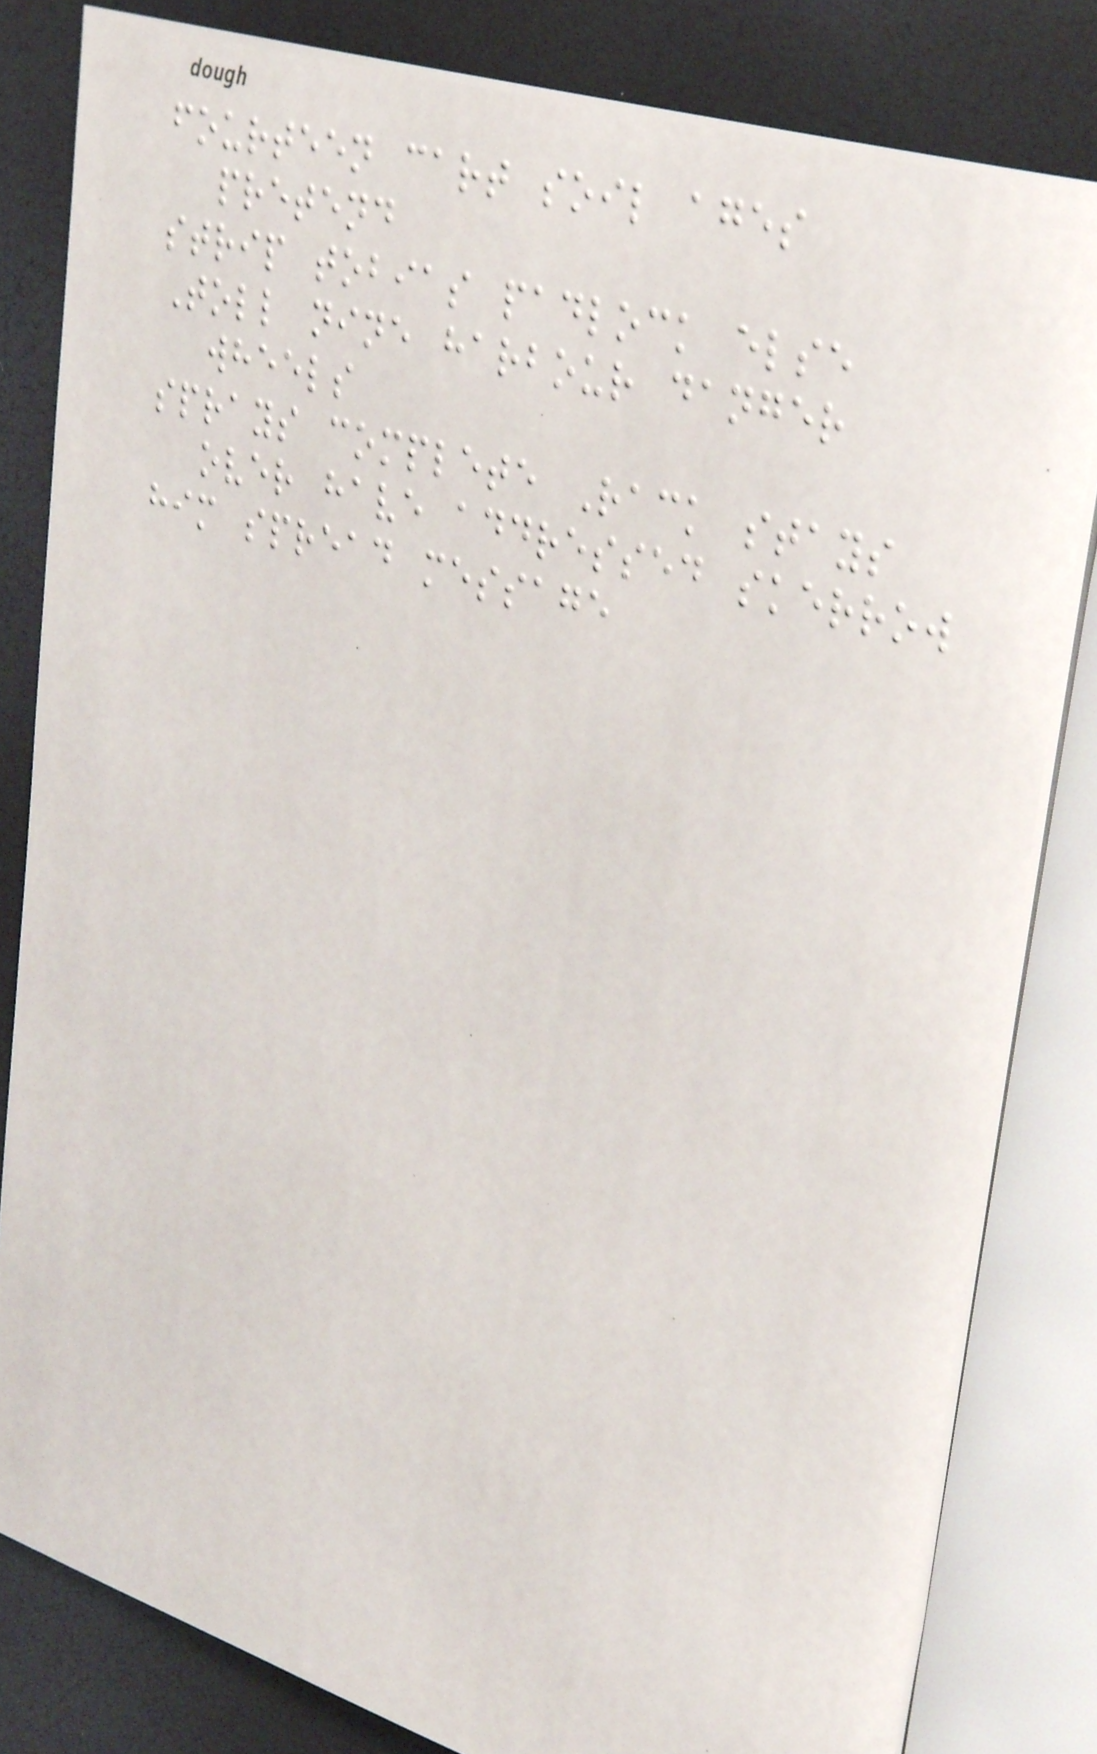fourteen cart soil ages
pretend
strip tobias padlock else
Toll nine harbour danger
wheels
sprays complete Rack stays
over have addressed skerrow
him spread message
